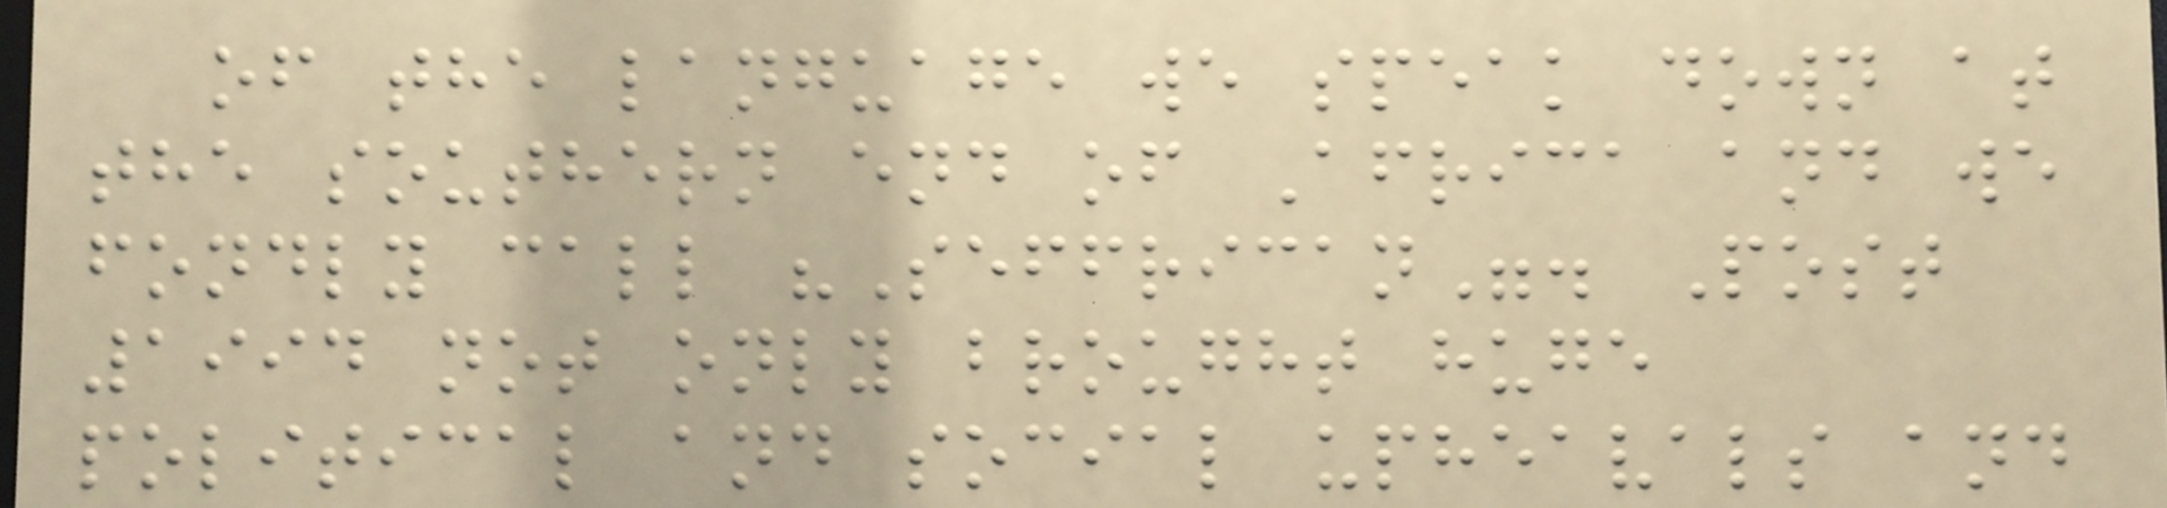of the language we speak down at
the southern end of Africa and we
fondly call "Seffrican". Post
1994 not only brought huge
political and social upheavals and
